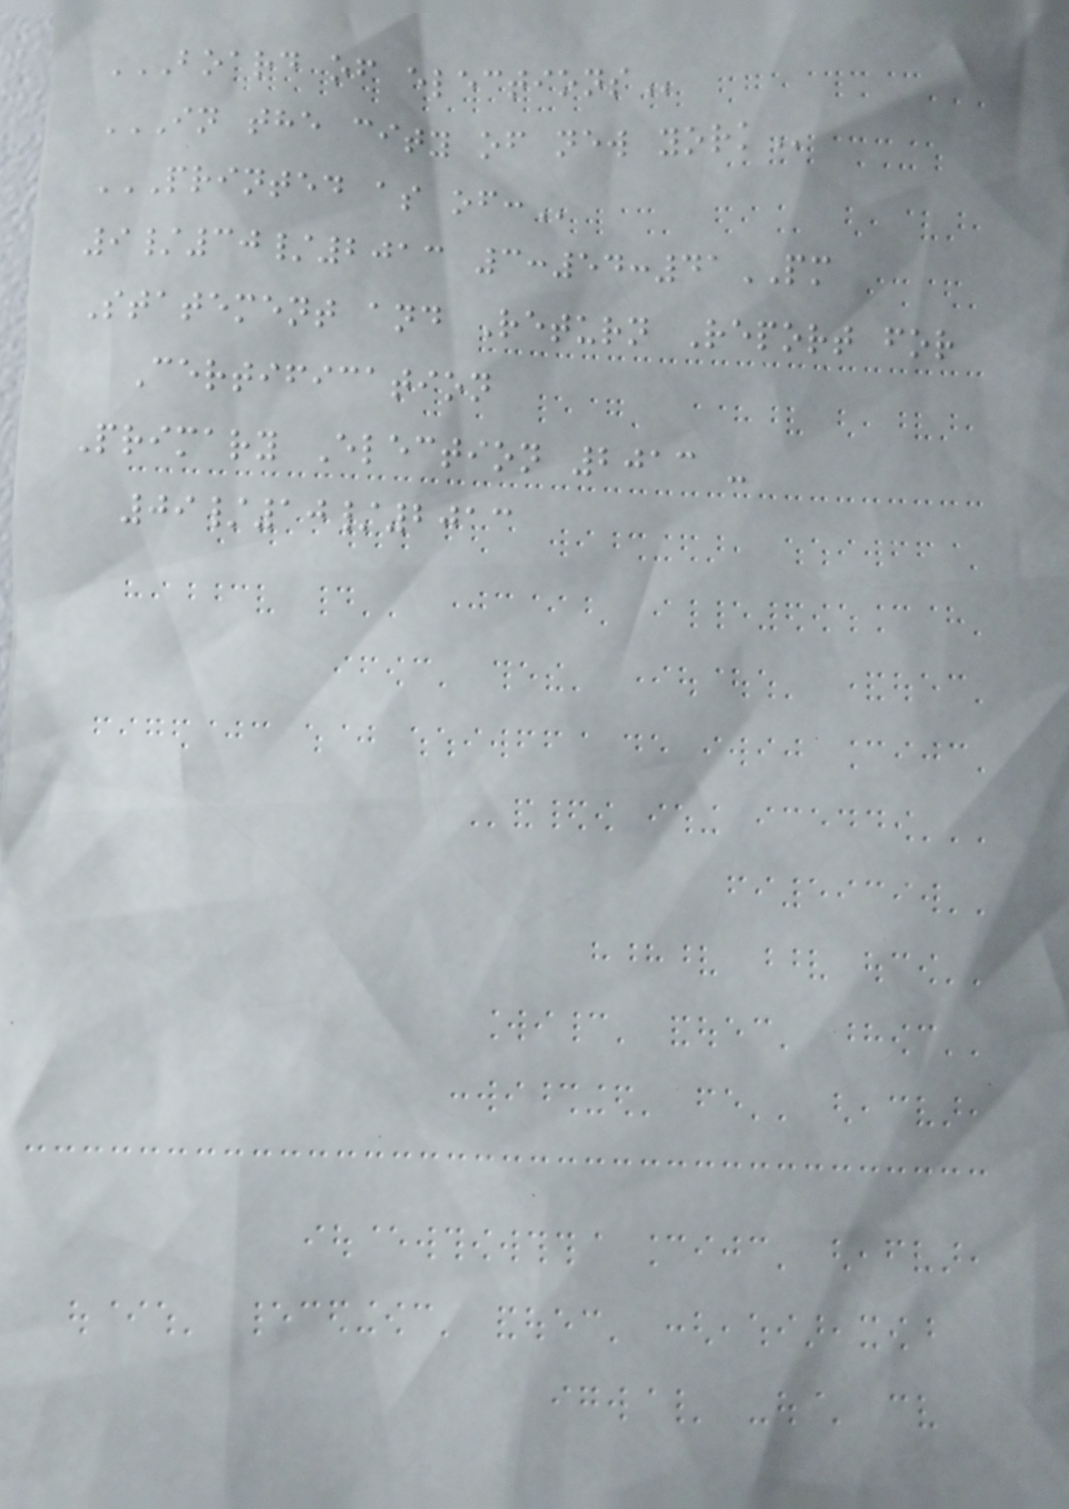BOARD OF ELECTIONS
IN THE CITY OF NEW YORK
PRINTED AS OF:
9/30/2013 3:54:41PM
Statement and Return Report for
Certification
Primary Election 2013 -
09/10/2013
